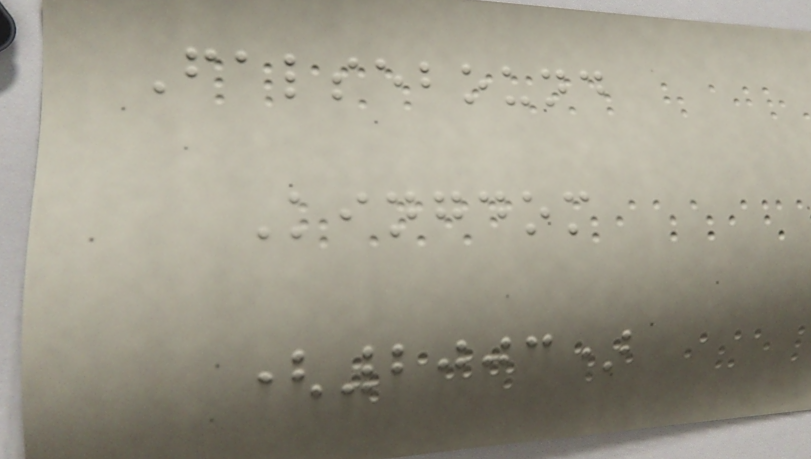Falsebound
Kingdom
(2003)
